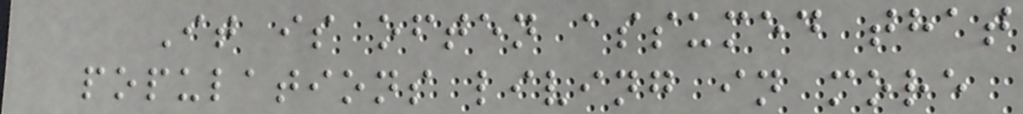It is often assumed that
populations living in more
